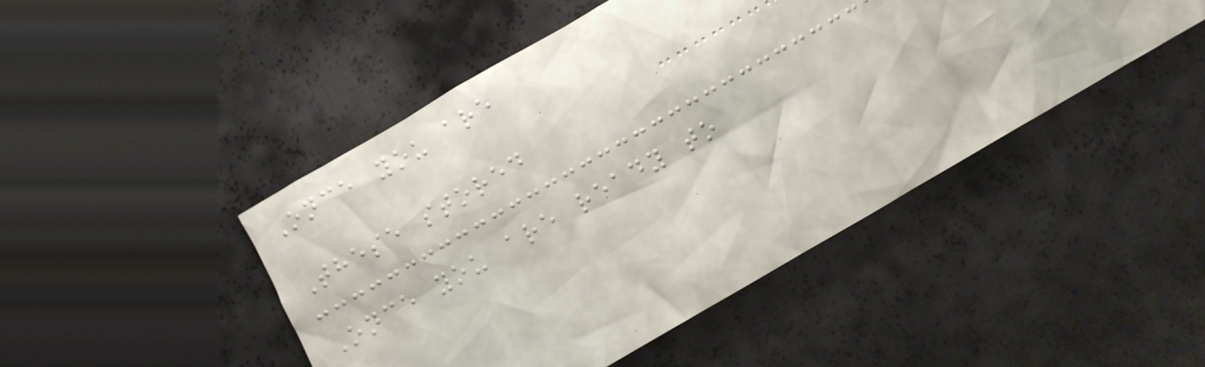Once you are
These stored
Once you are ready to
